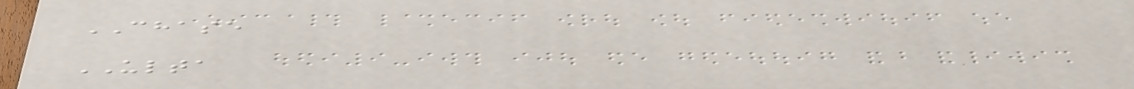CHASE
ULTA
